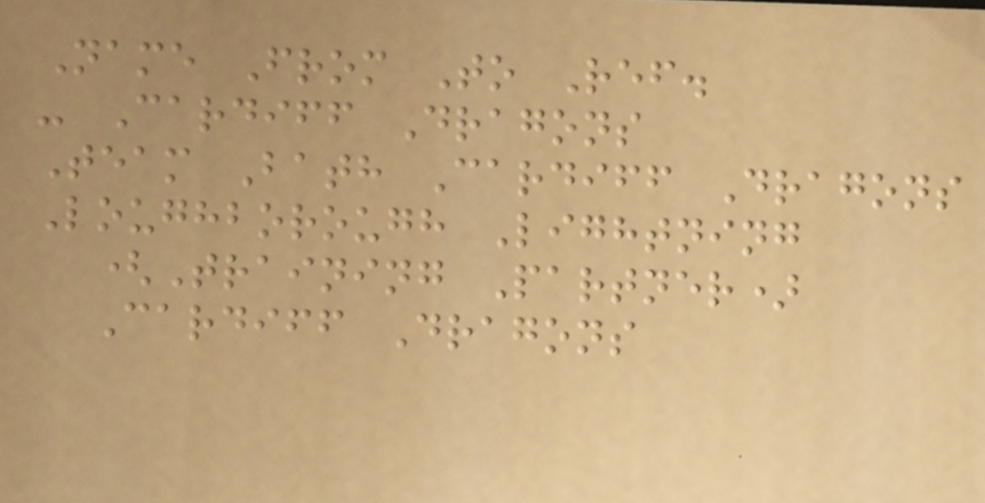Name From To Ref.
- Cardiff Dragons
Team Bath Cardiff Dragons
Loughborough Lightning
(Training Partner)
Cardiff Dragons
